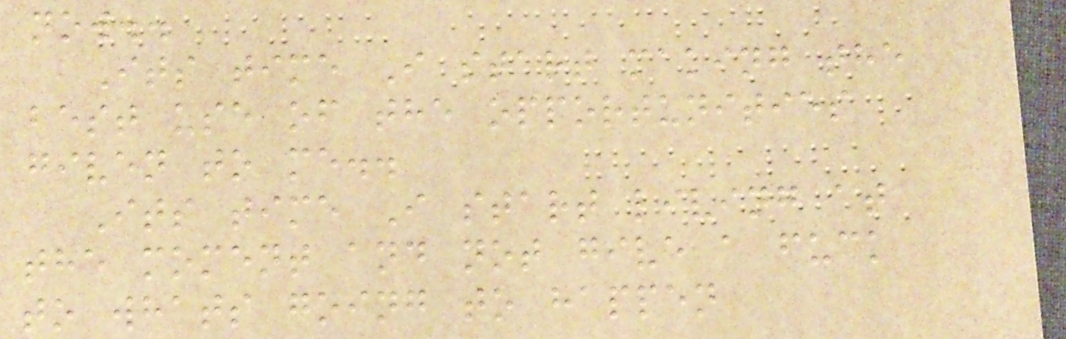now..
Its time I start making the
best use of the opportunities
given to me..
Its time I start living at
the moment and not give a fuck
to whats going to happen
